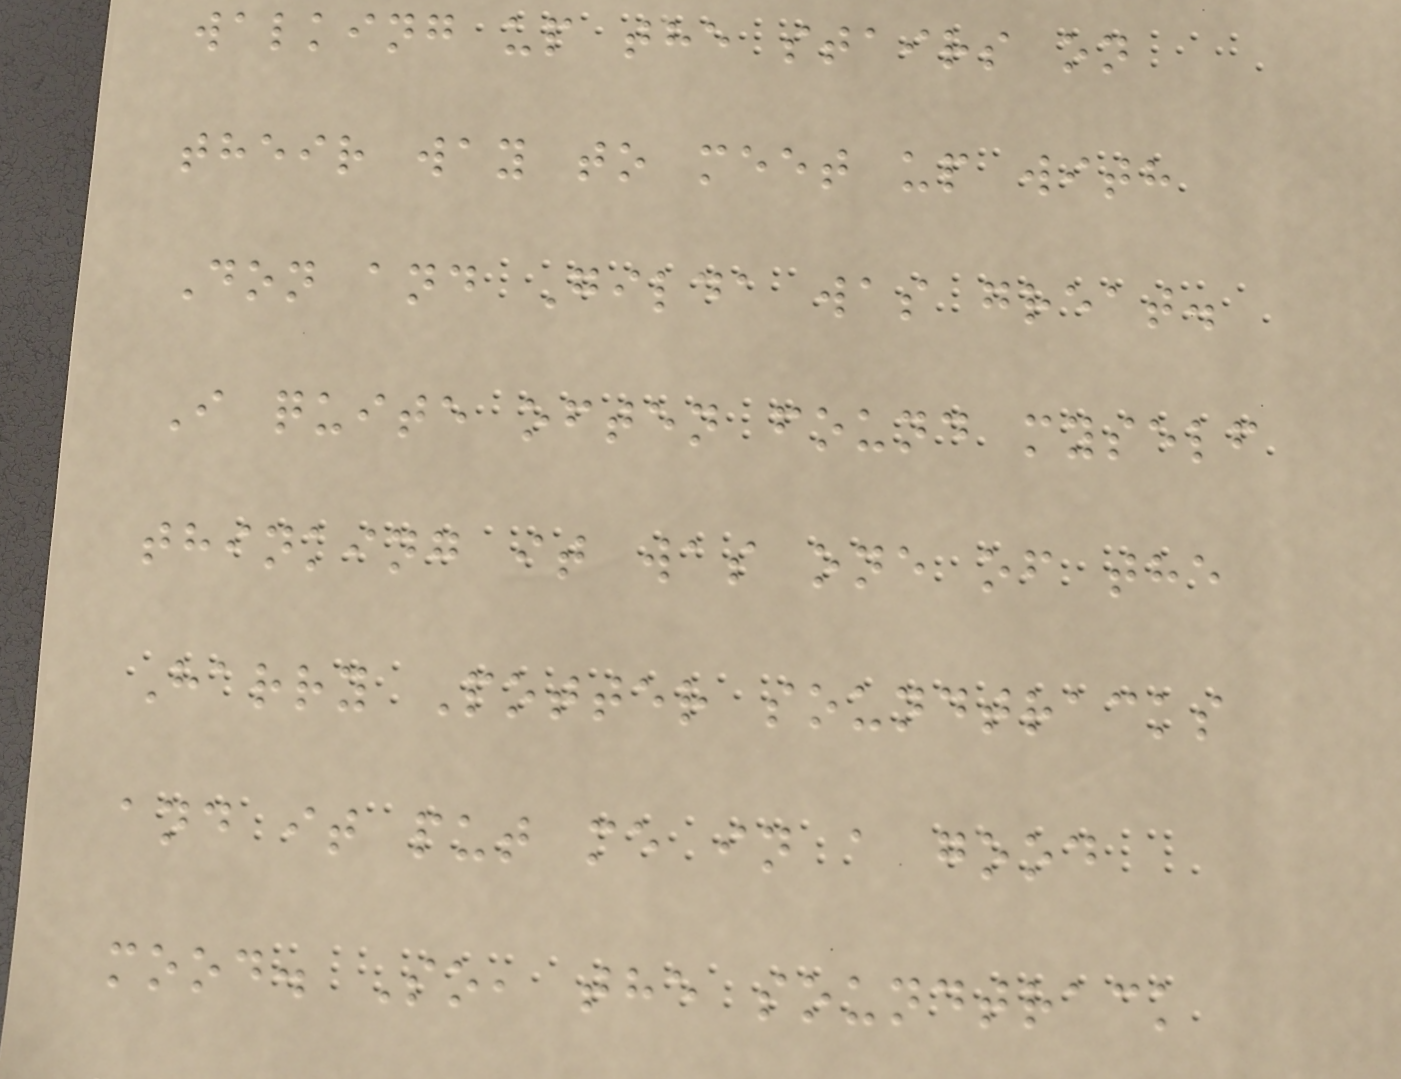walking up the stairs on
their way to meet up with
Don and Gilda was great.
I quite often found myself
thinking it was one of the
Harry Potter soundtracks
and it put me in a good
mood. So, the soundtrack
